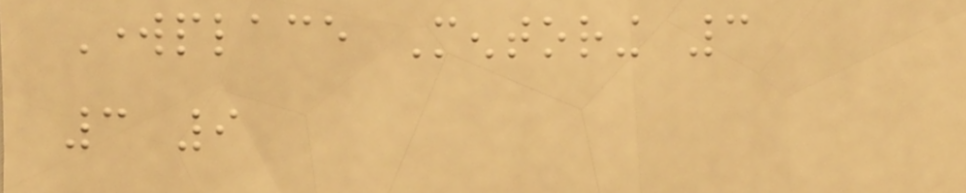Workplace Mentoring 3
3 9
